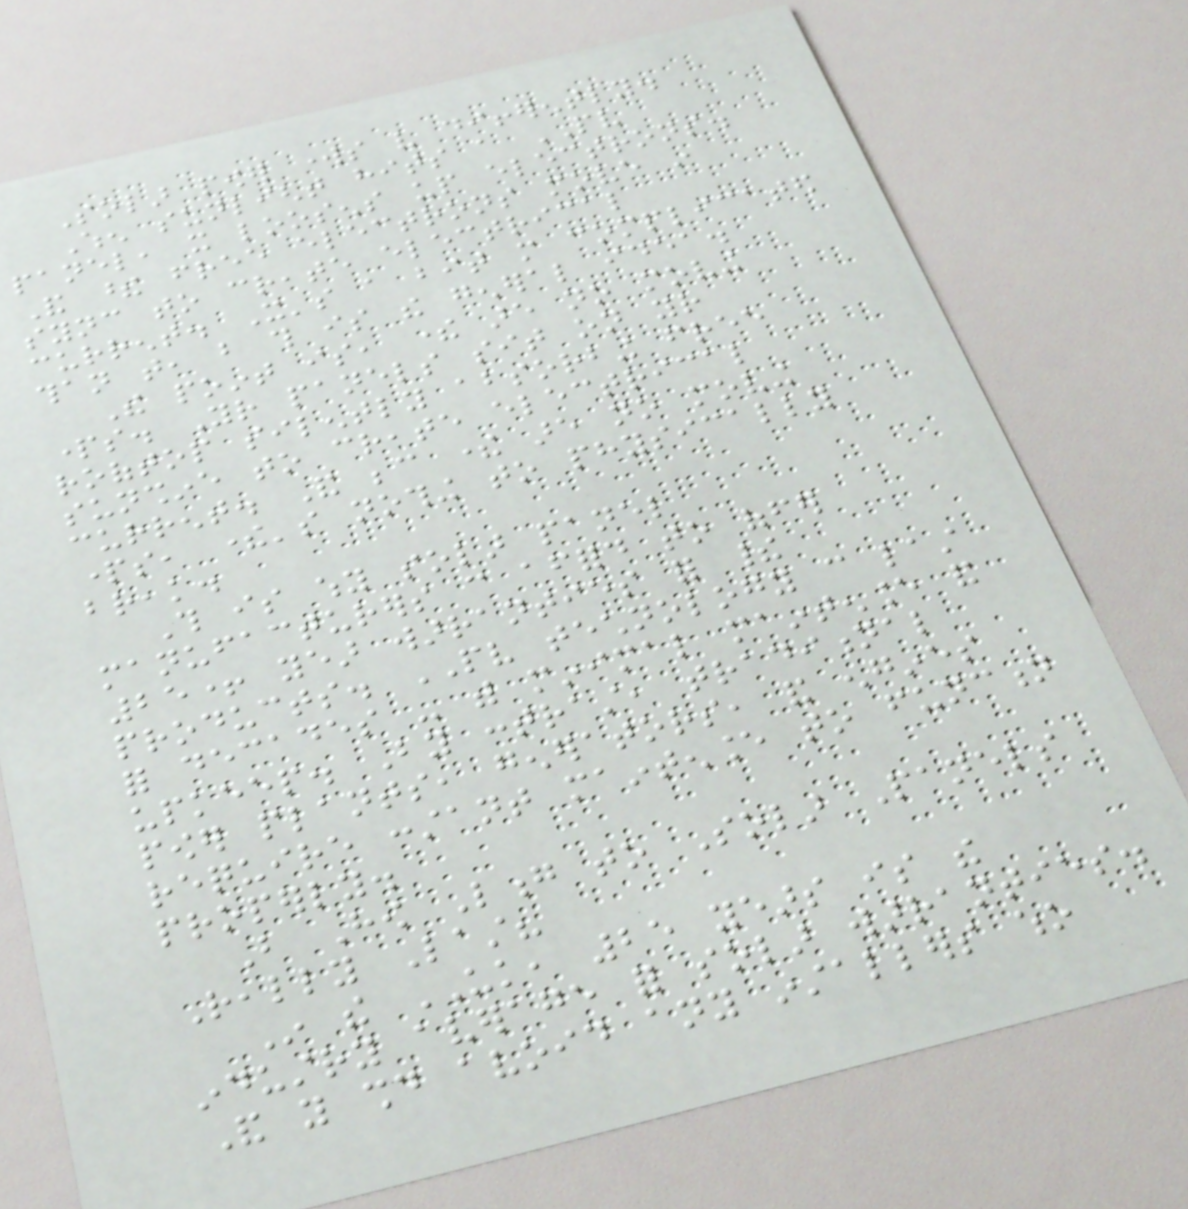Solar power works very differently.
When sunlight hits a PV
panel, it loosens up electrons.
And these free electrons move in
sync to create electrical
current. It's a bit more complicated
than that, but this is the general idea.
The point is, there are no moving
parts. Your panels sit on your
rooftop silently absorbing free
sunshine to create electrical
current. And because there are no moving
parts, there's nothing to physically
break.
This is why solar panel
manufacturers can afford to offer
25+ year warranties for their
products. PV technology can last
for decades - with minimal maintenance and
upkeep. By contrast, traditional
power plants, generators, and engines
require constant maintenance to function
properly.
But How Long to Solar Panels
Really Last?
In the UK, 25 years is the
industry average for solar warranties.
And you should avoid any installers who
